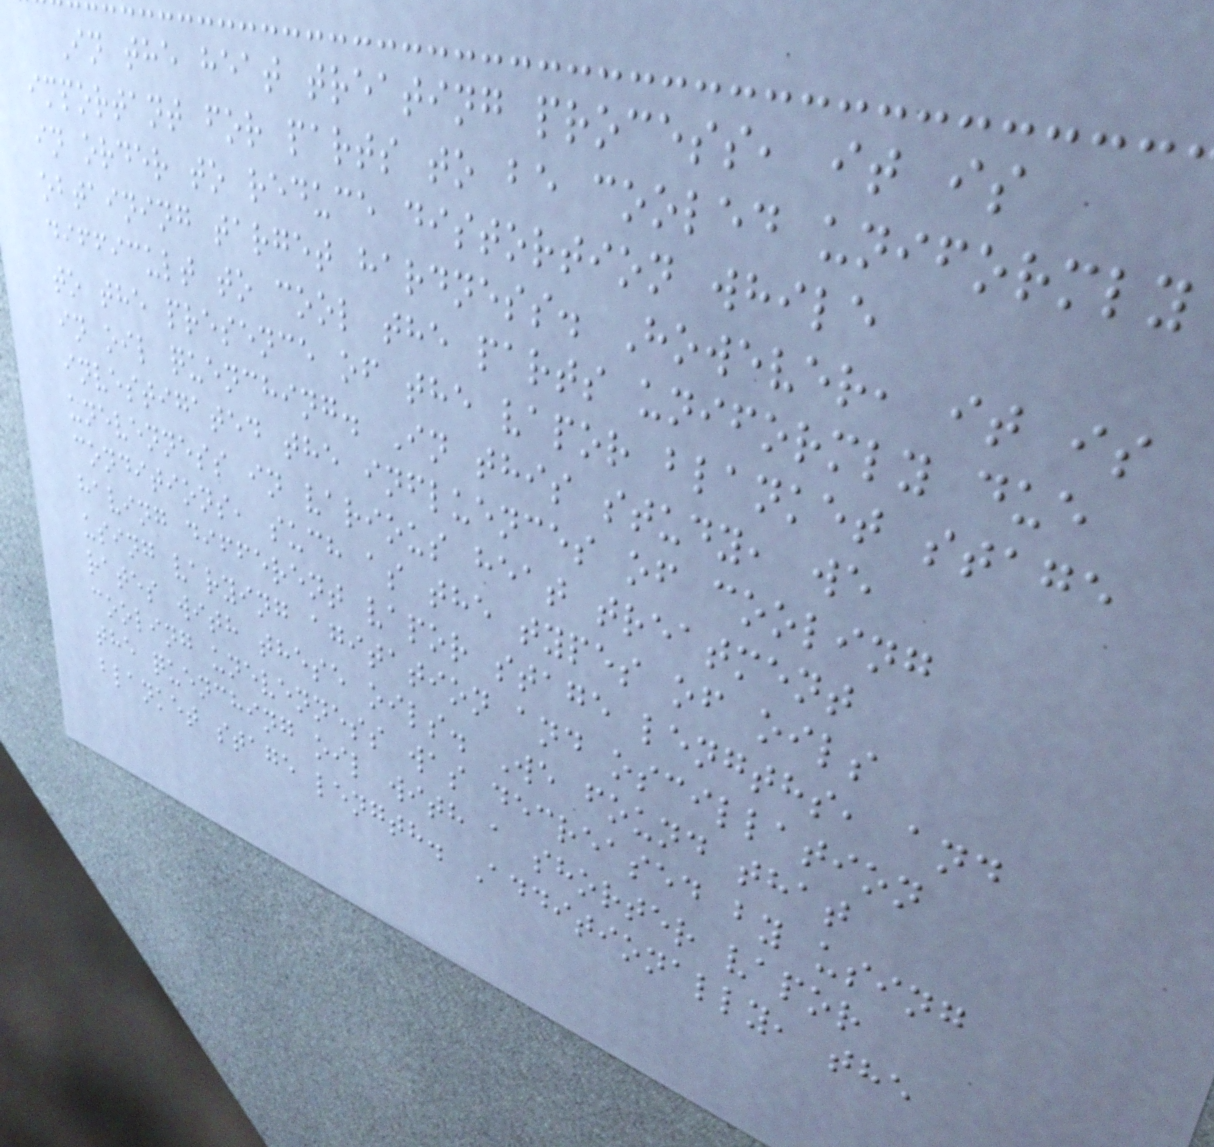In the heat treating process, it is
important for parts to be cooled uniformly
in order to reduce distortion while
obtaining target hardness. However, it is
difficult to cool the parts uniformly due
to the presence of the vapor blanket stage
in oil quenching. In this study, we
investigated the influences of cooling
unevenness in various heat treatment
conditions, such as the types of oils
having different vapor stage lengths, and
using varying agitation and oscillation
rates with these oils. We found that
cooling unevenness was decreased by using
the quenching oil with a shorter vapor
blanket stage length. Additionally, the
